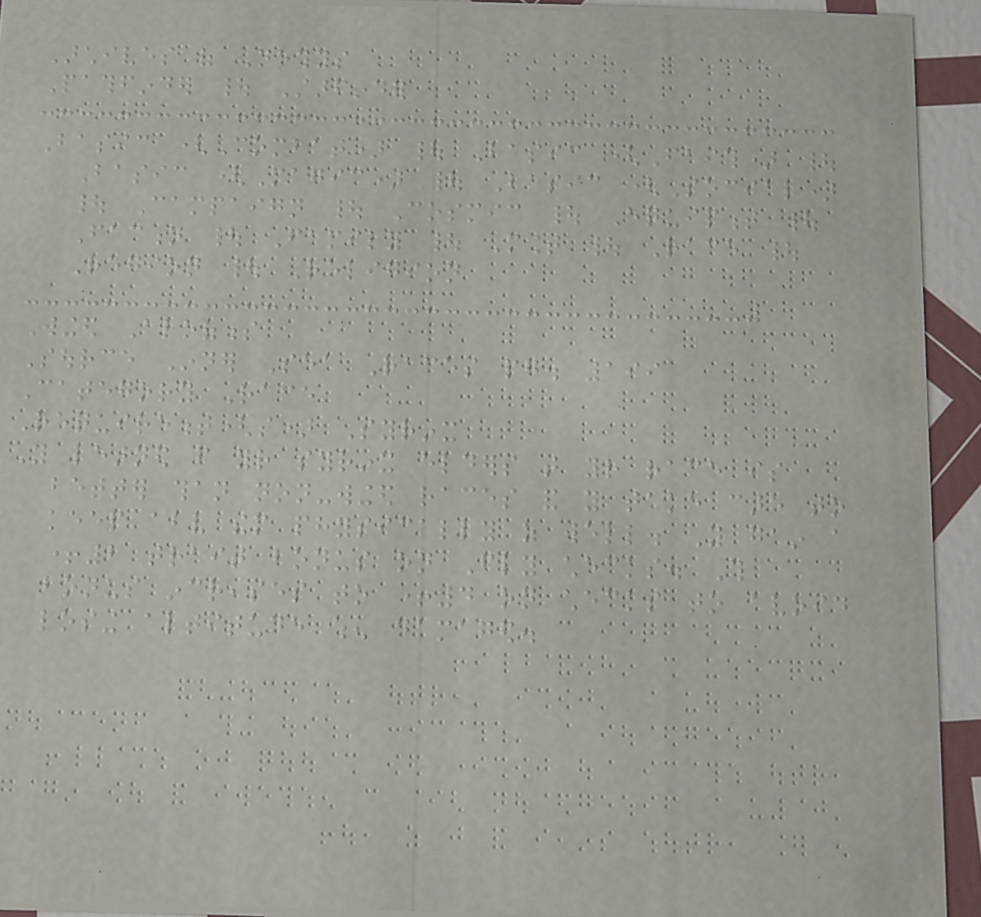Archives of Nethys
Pathfinder | Starfinder
Basic (Combat) | Basic (Faith) |
Basic (Magic) | Basic (Social)
| Campaign | Cosmic | Equipment |
Faction | Family | Mount | Race |
Region | Religion
Winged Aloofness
Source Inner Sea Races pg. 199
Category Race
Requirement(s) Syrinx
You learned from your syrinx elders that your race is
better than non-winged races and you take care to
keep above them physically as well. You gain a
+2 trait bonus on Fly checks. This
bonus increases to +4 on checks to avoid
losing altitude when damaged.
